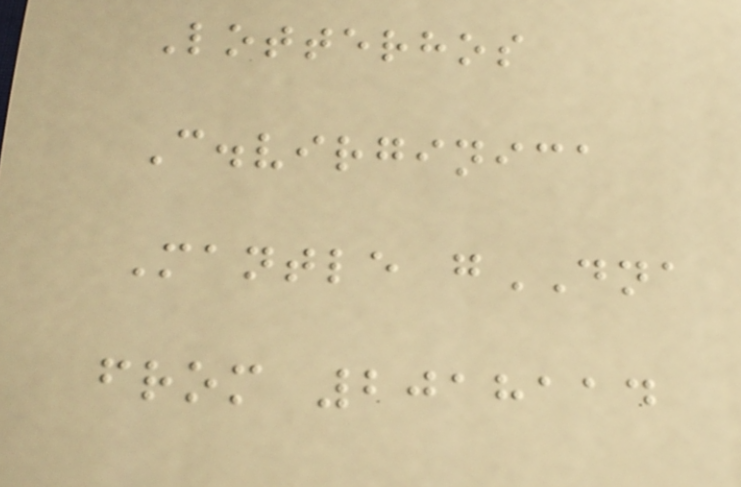Lotterhos
C.virginica
Mantle gDNA
from 2018114
